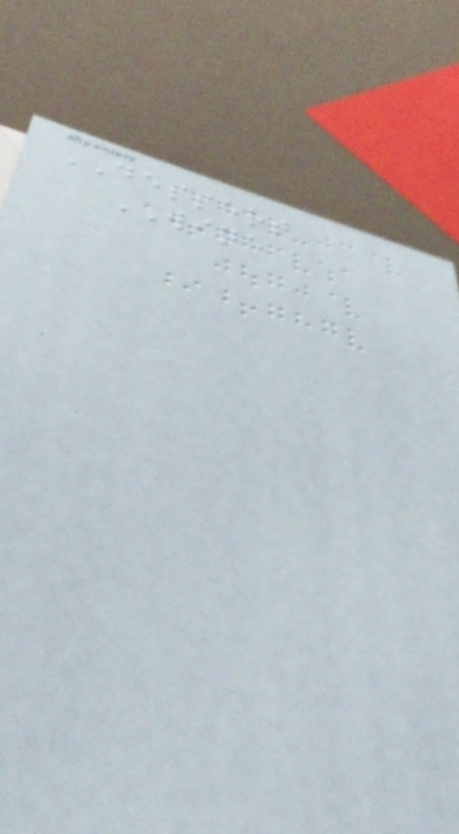DESSERT
WINE
